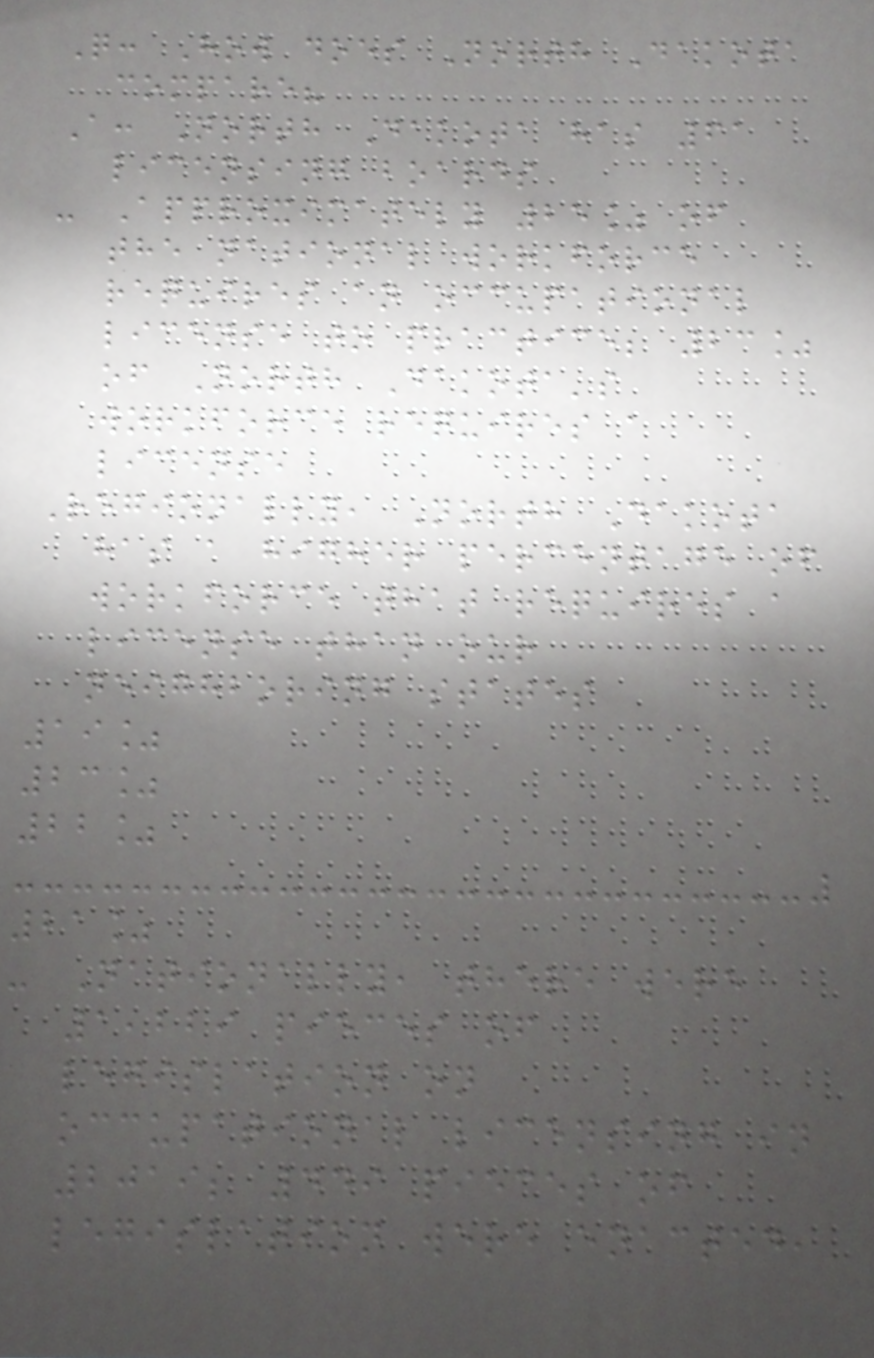Q: How does North Dakota
compare?
A: North Dakota has 61
licensing boards
- Approximately 25% of
the national workforce
requires an occupational
license to practice; 23%
of North Dakota's
workforce requires a
license
Regionally, North Dakota
has a higher percentage of
workforce that requires a
license than our
neighboring states
19%
23%
22%
21%
- Nationally, there were
1,229 pieces of
legislation on
occupational licensing in
2019; 449 pieces of
legislation were enacted,
